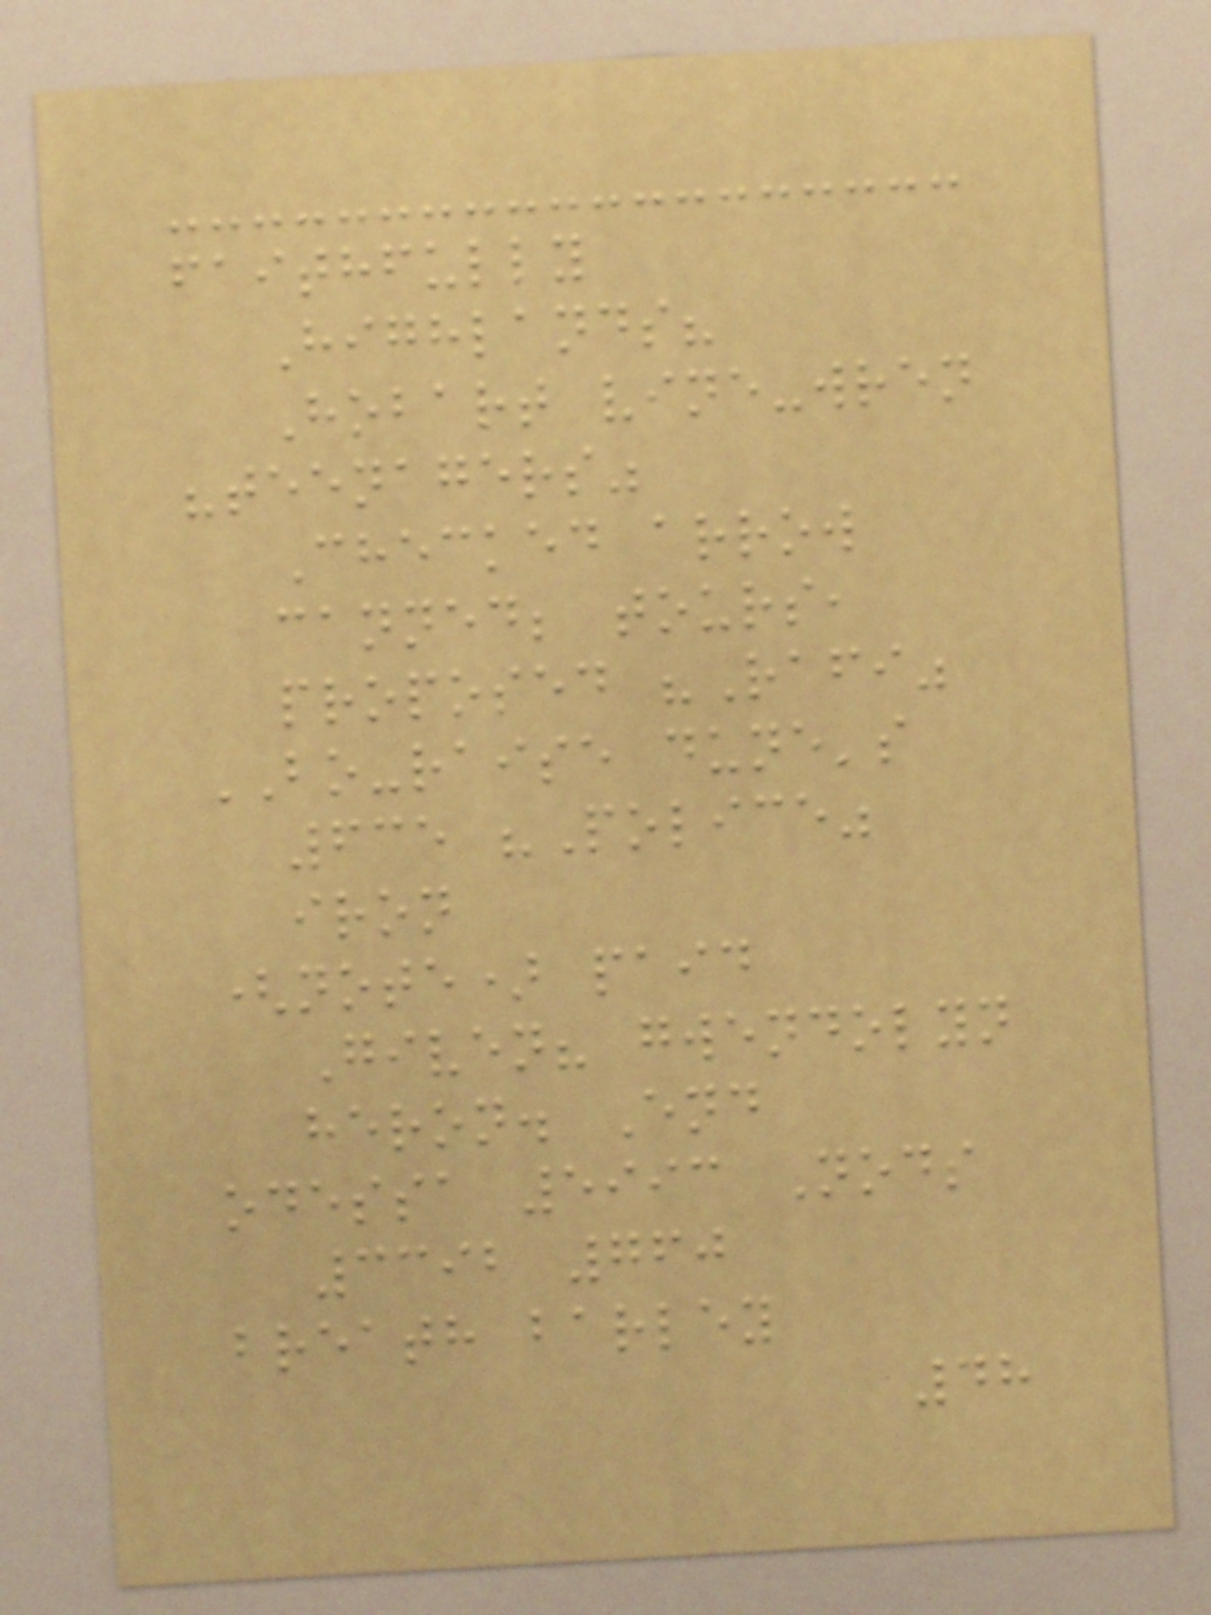faithfully
Highlands?
Hobart vine-wren
"teenagers"
Checked arrow
canned; tours,
proposed "Rafi"
BO-raise dune's
635 "Police"
iron
(note) paid
Given? gwendolyn
heron. End
odessa 5993 Nods
3392 760
breath barley
48
